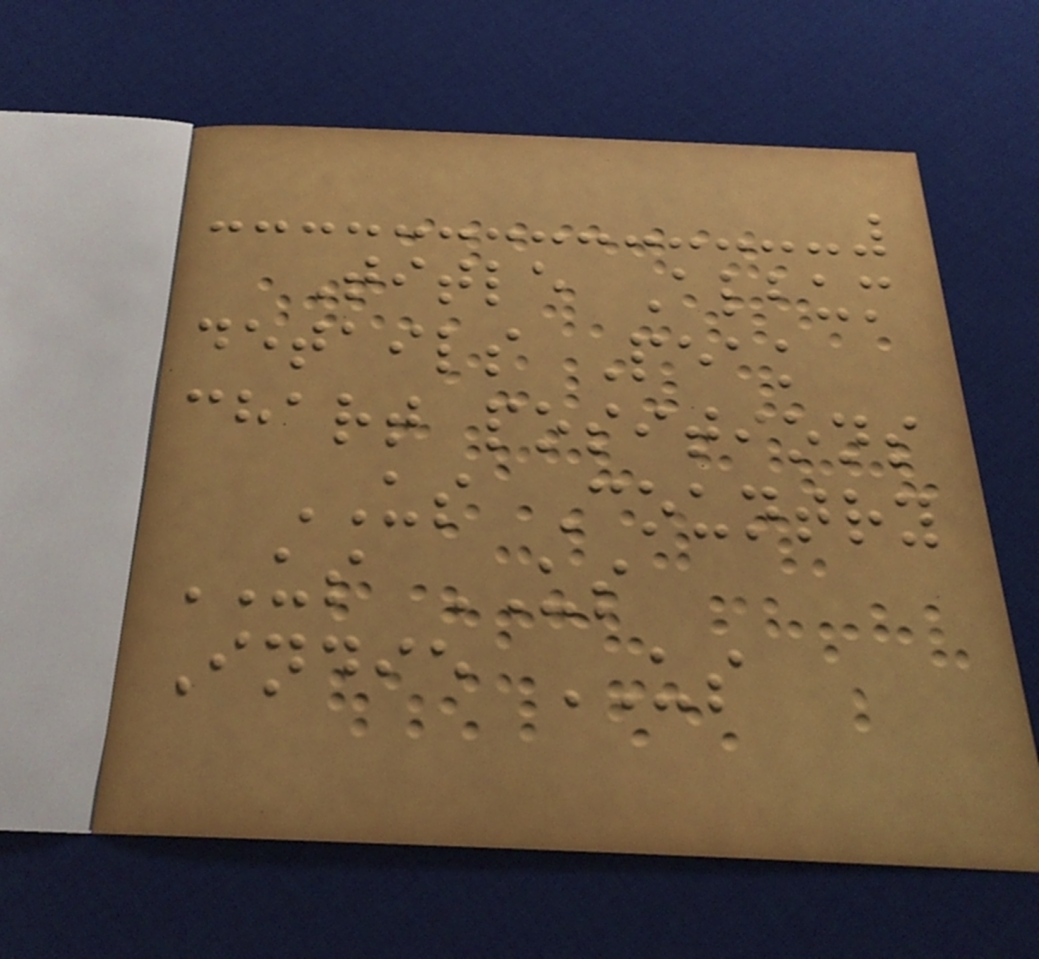Title Album
details Peak
chart positions
US Country
US US
Indie US
